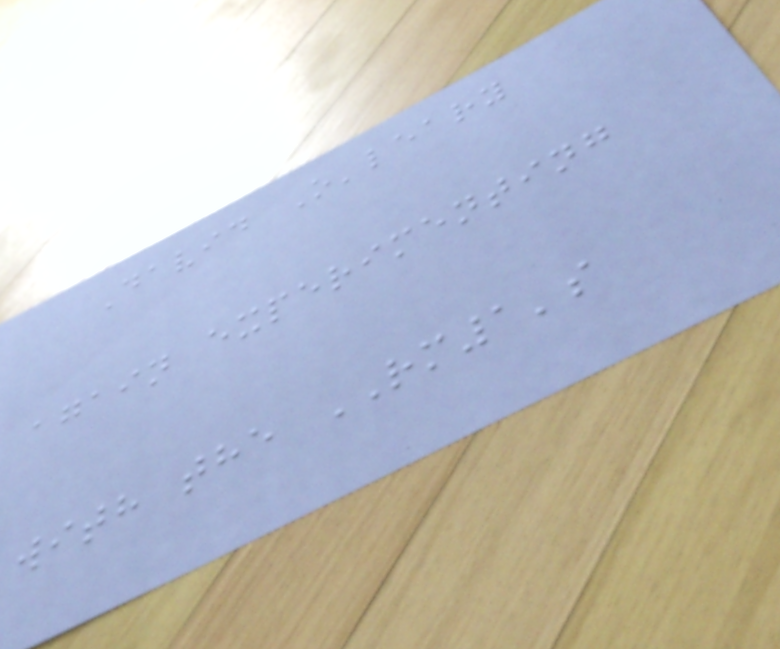David O'leary
again experimenting
with the RM1's
